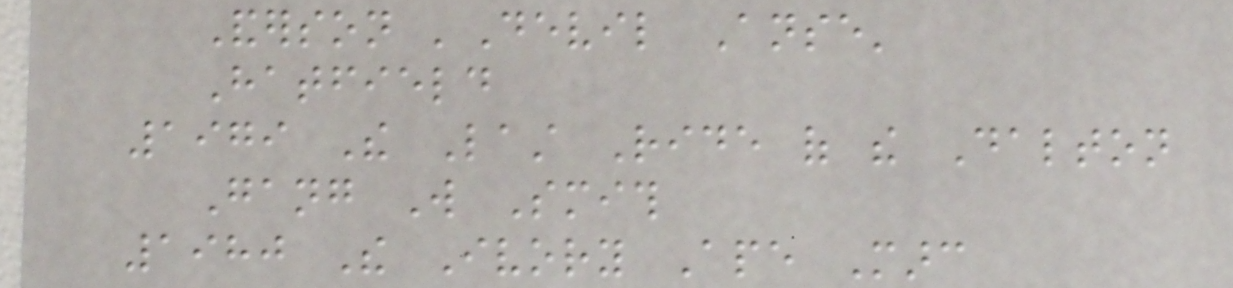Anderson 'Devil Anse'
Hatfield
1979 The Last Ride of the Dalton
Gang Will Smith
1980 The Ivory Ape Marc
